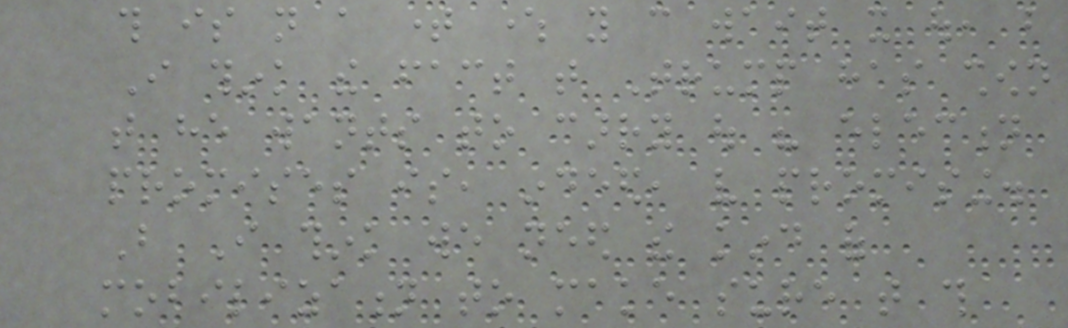this is not a time where you can wait it out, but
I think the fact that Trump has shown
that he wants to carry out his election
promises is, indeed, very promising.
But I think we need the kind of
mobilization to make sure that this
